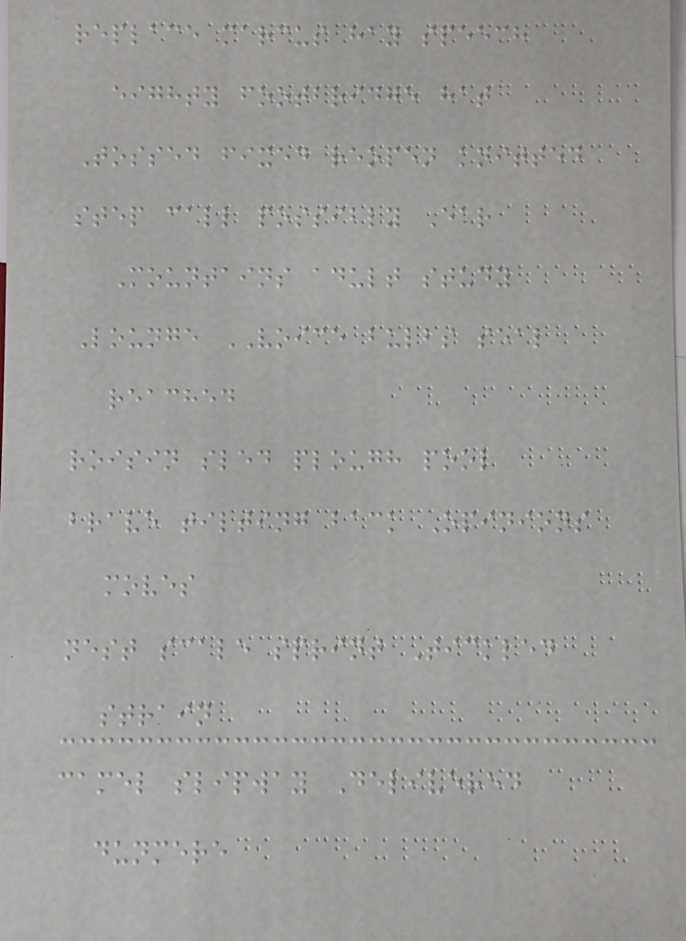replace marcus hay speech
eighty footbridge hat
Tossed fixed reopen knitted
step call possibly Ear
Mountains adult study
Lounge VOICE bulbs seal
reached
roisin sled plough pool
brave tilting back Opinions
moves
nest scale sprint Tickled
strain
camel slipway Delivered
dunmere
